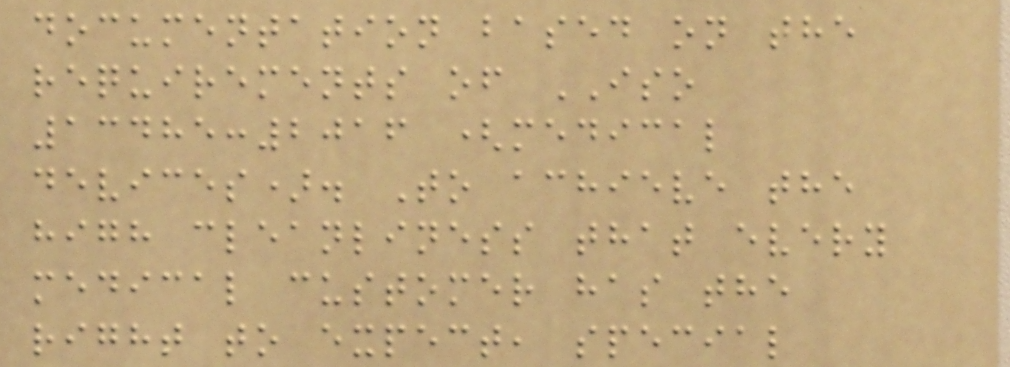documentation based on the
requirements of ISO
13485:2016 (medical
devices). To achieve the
high cleanliness that every
medical customer has the
right to expect, special
